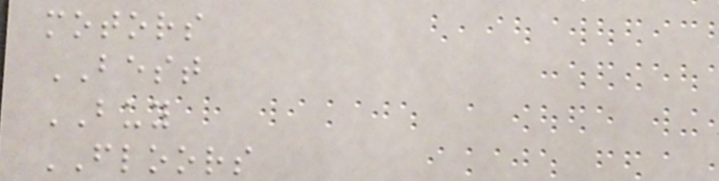motors
BEST
BUY
FLOORS
